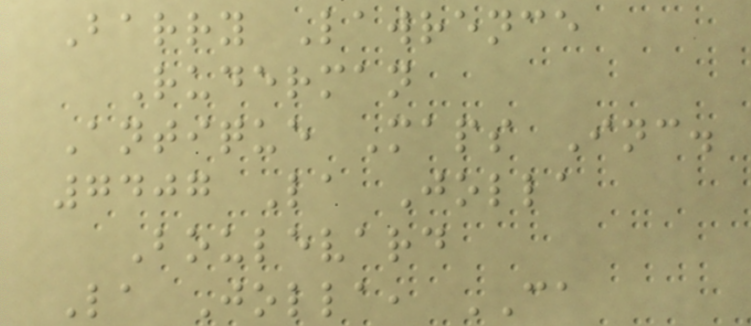Barry Lawrence
Ruderman
Antique Maps Inc.
7407 La Jolla
Boulevard
La Jolla, CA
